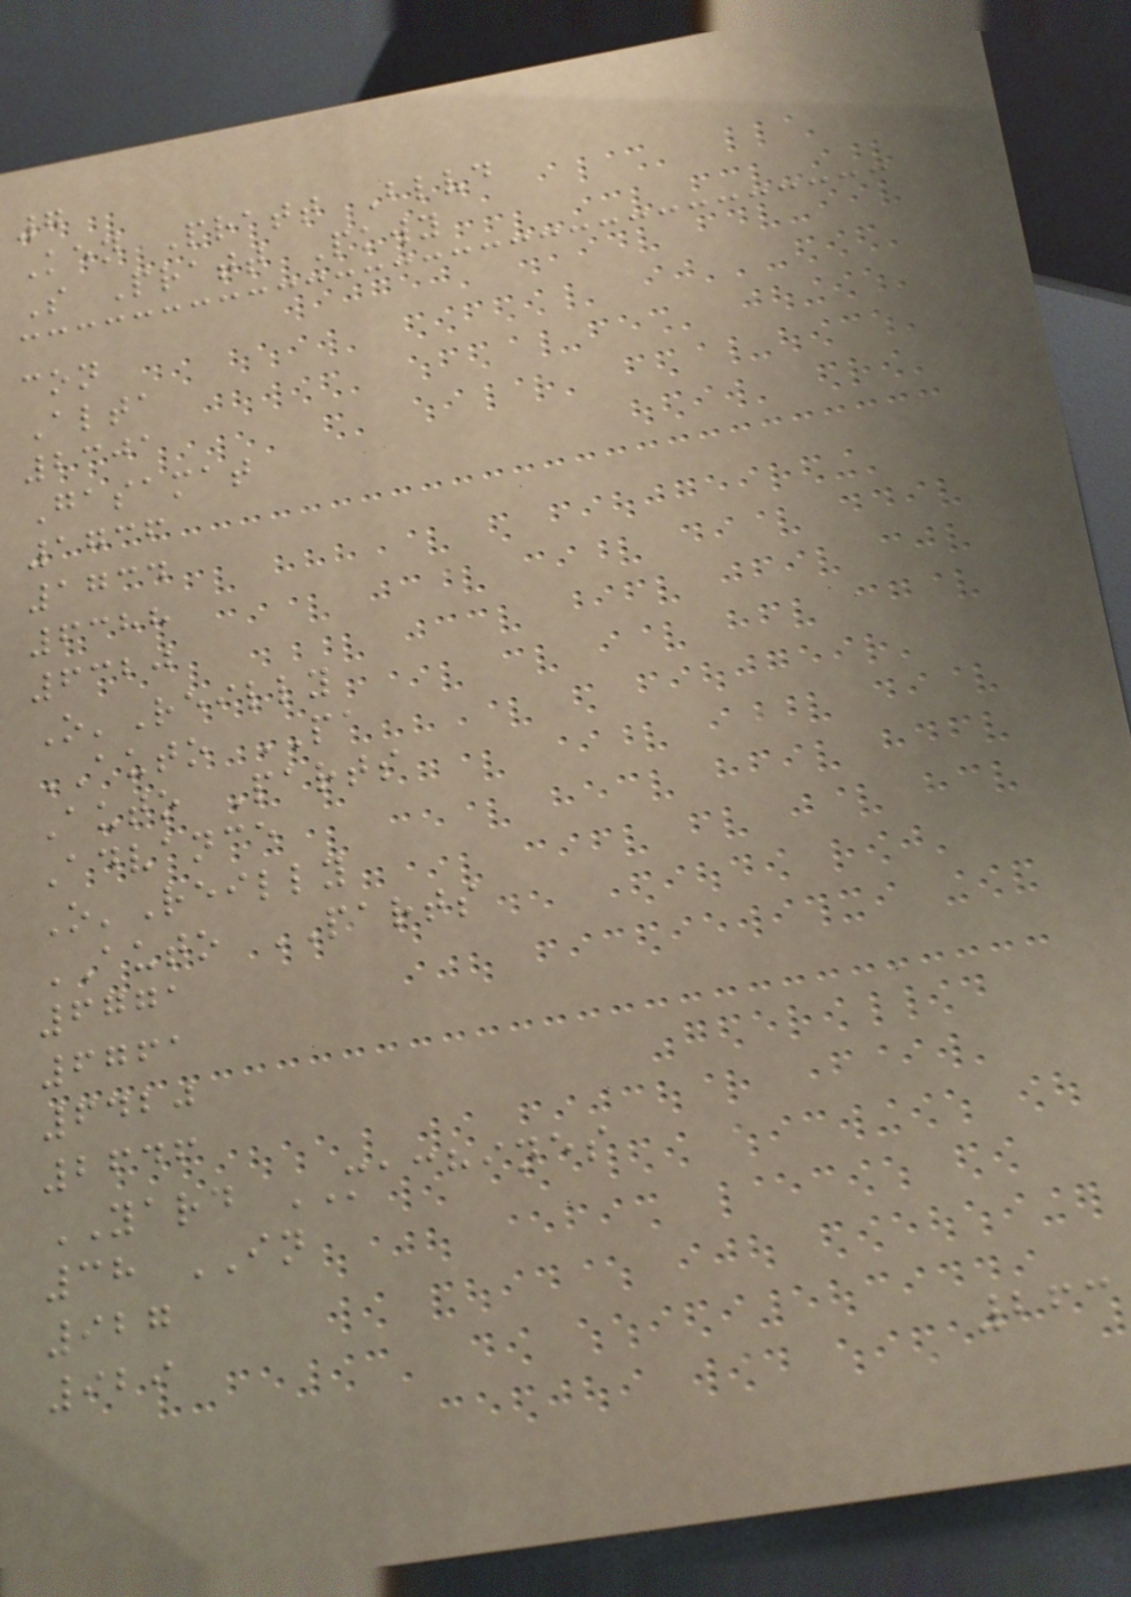7
Ken Pratt Blvd
S Pratt Pkwy
con
Alta
2301
Gasamat
1736
1734
6388
6320
O'Reilly
AUTO PA
Auto Parts
Advance
O'Reilly
AUTO PARTS
6771
6761
6420
2646
YARD MACHINES
38 IN
927
929
263
